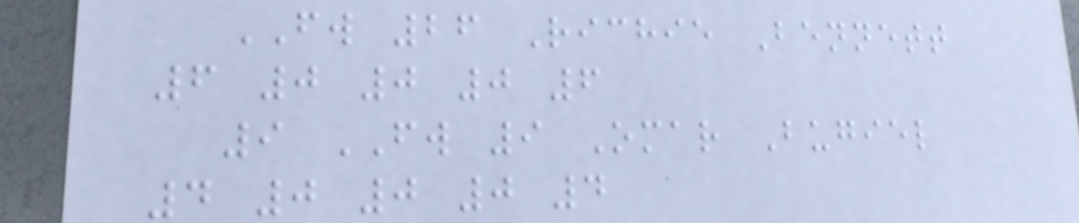FW 26 Richie Bennett
6 0 0 0 6
9 FW 9 Omar Bugiel
4 0 0 0 4
